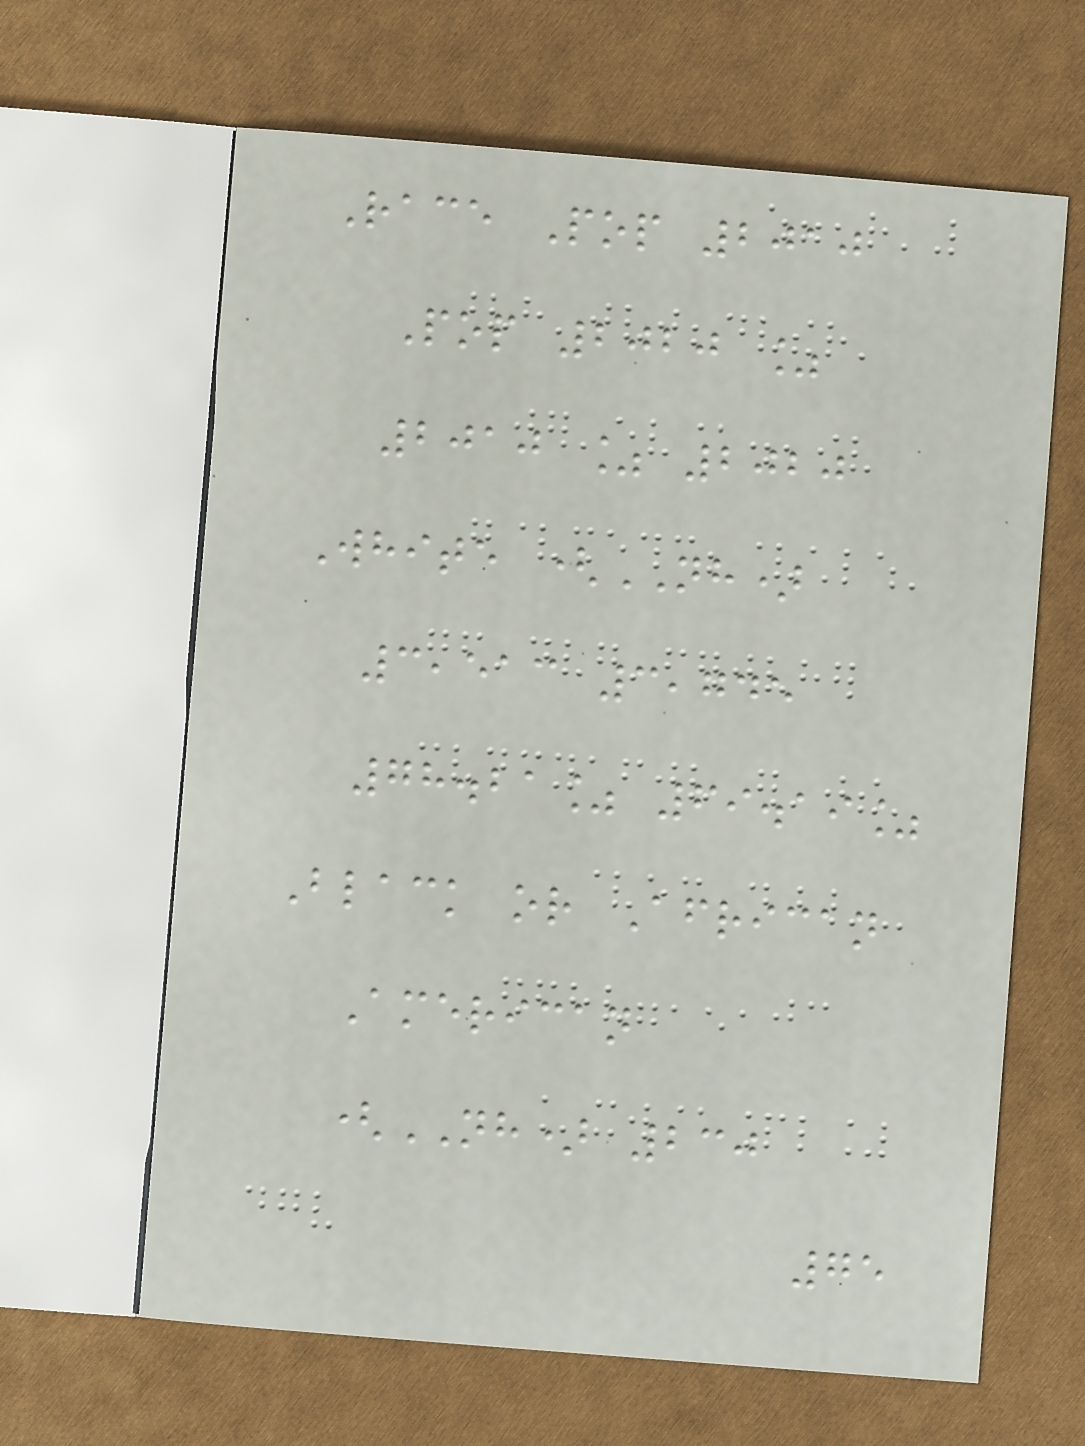Race Pop 2010
Pop 2020 %
2010 % 2020
White (NH)
3,513 3,745
78.21% 69.19%
Black or African
American
(NH) 230
75
